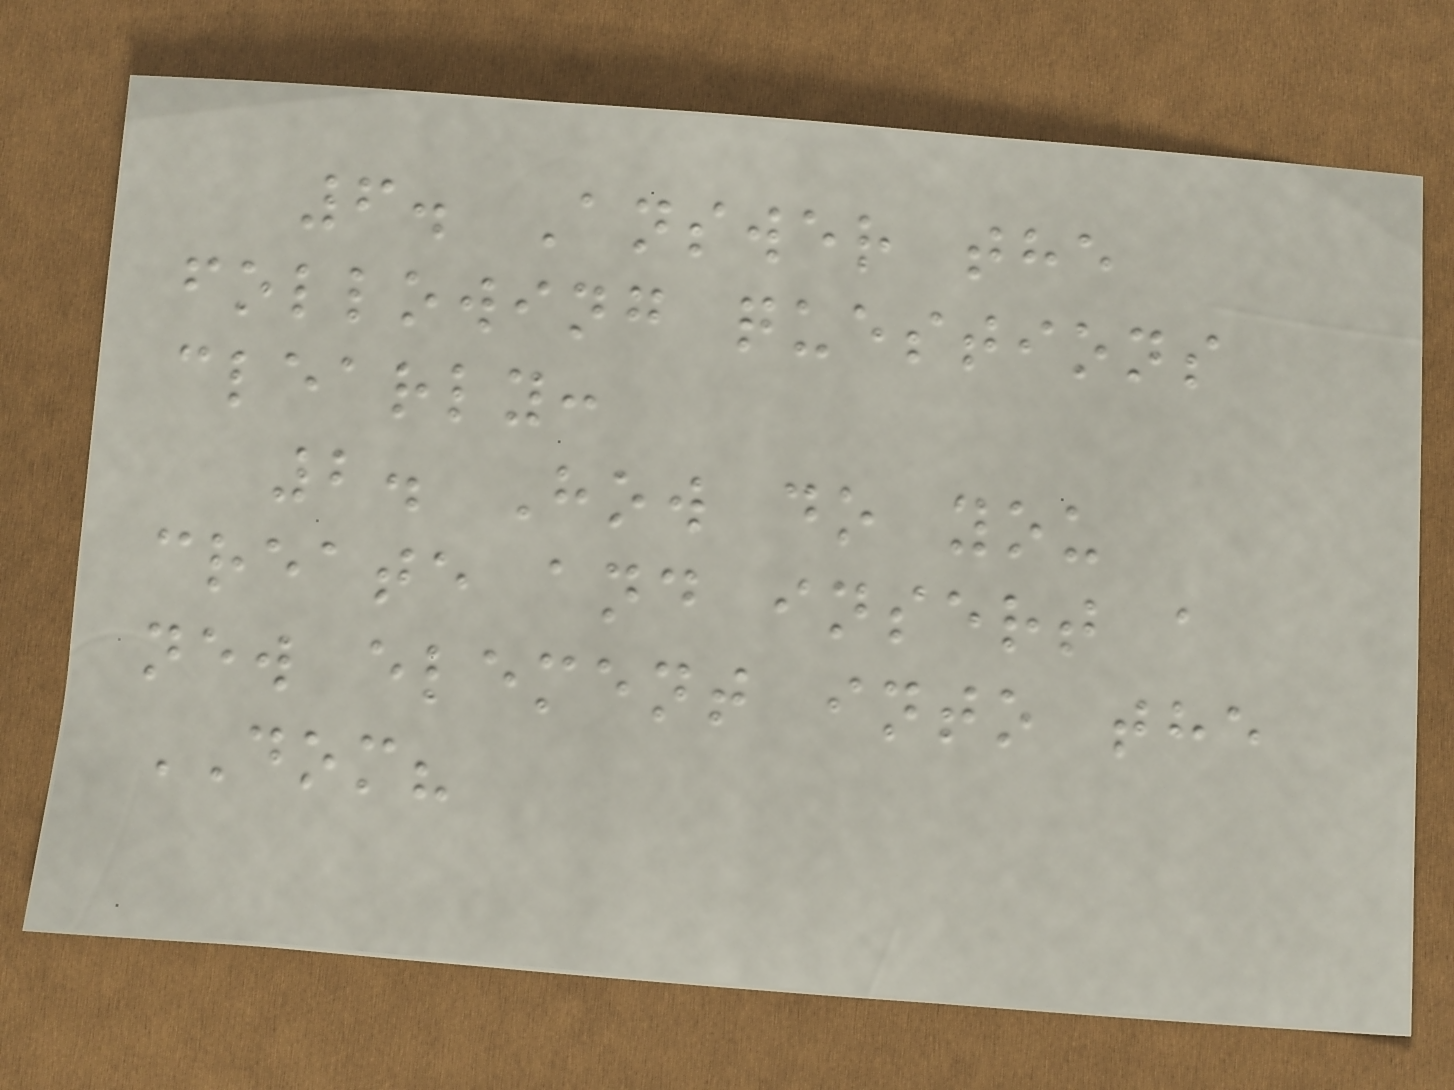6. Answer the
following questions
clearly:
2. How do you
create and insert a
new element into the
DOM?
